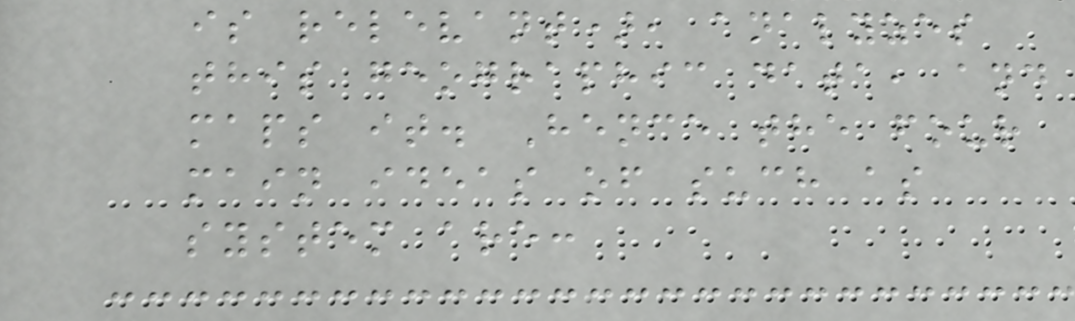is relevant), analyzes
this geographic data, and
maps it. Hence the four
main ideas of such as
system are:
